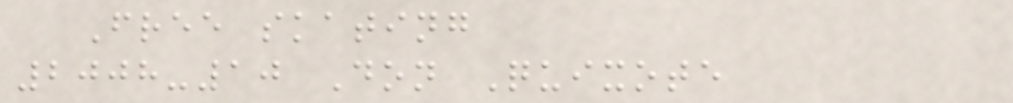Free skating
2008-10 Don Quixote
